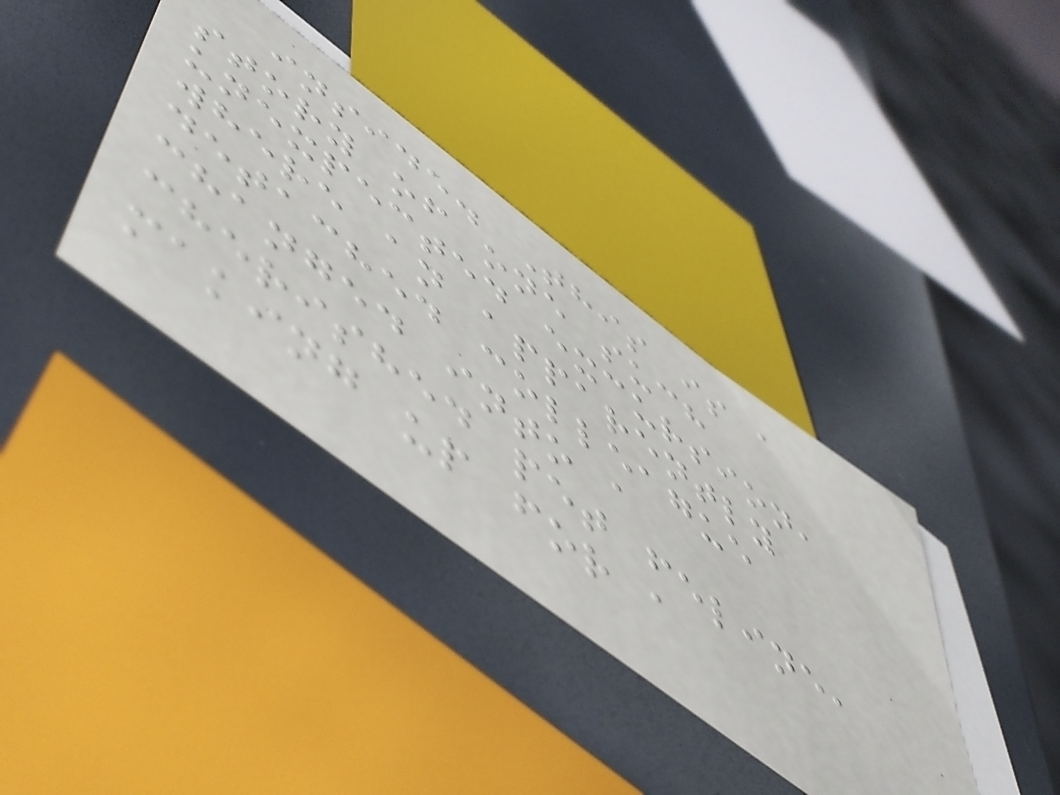inside. This is a
story of one such
unexpected excursion,
where an apparently
detached colleague
changed into a
cherished pet feline,
making up for a
